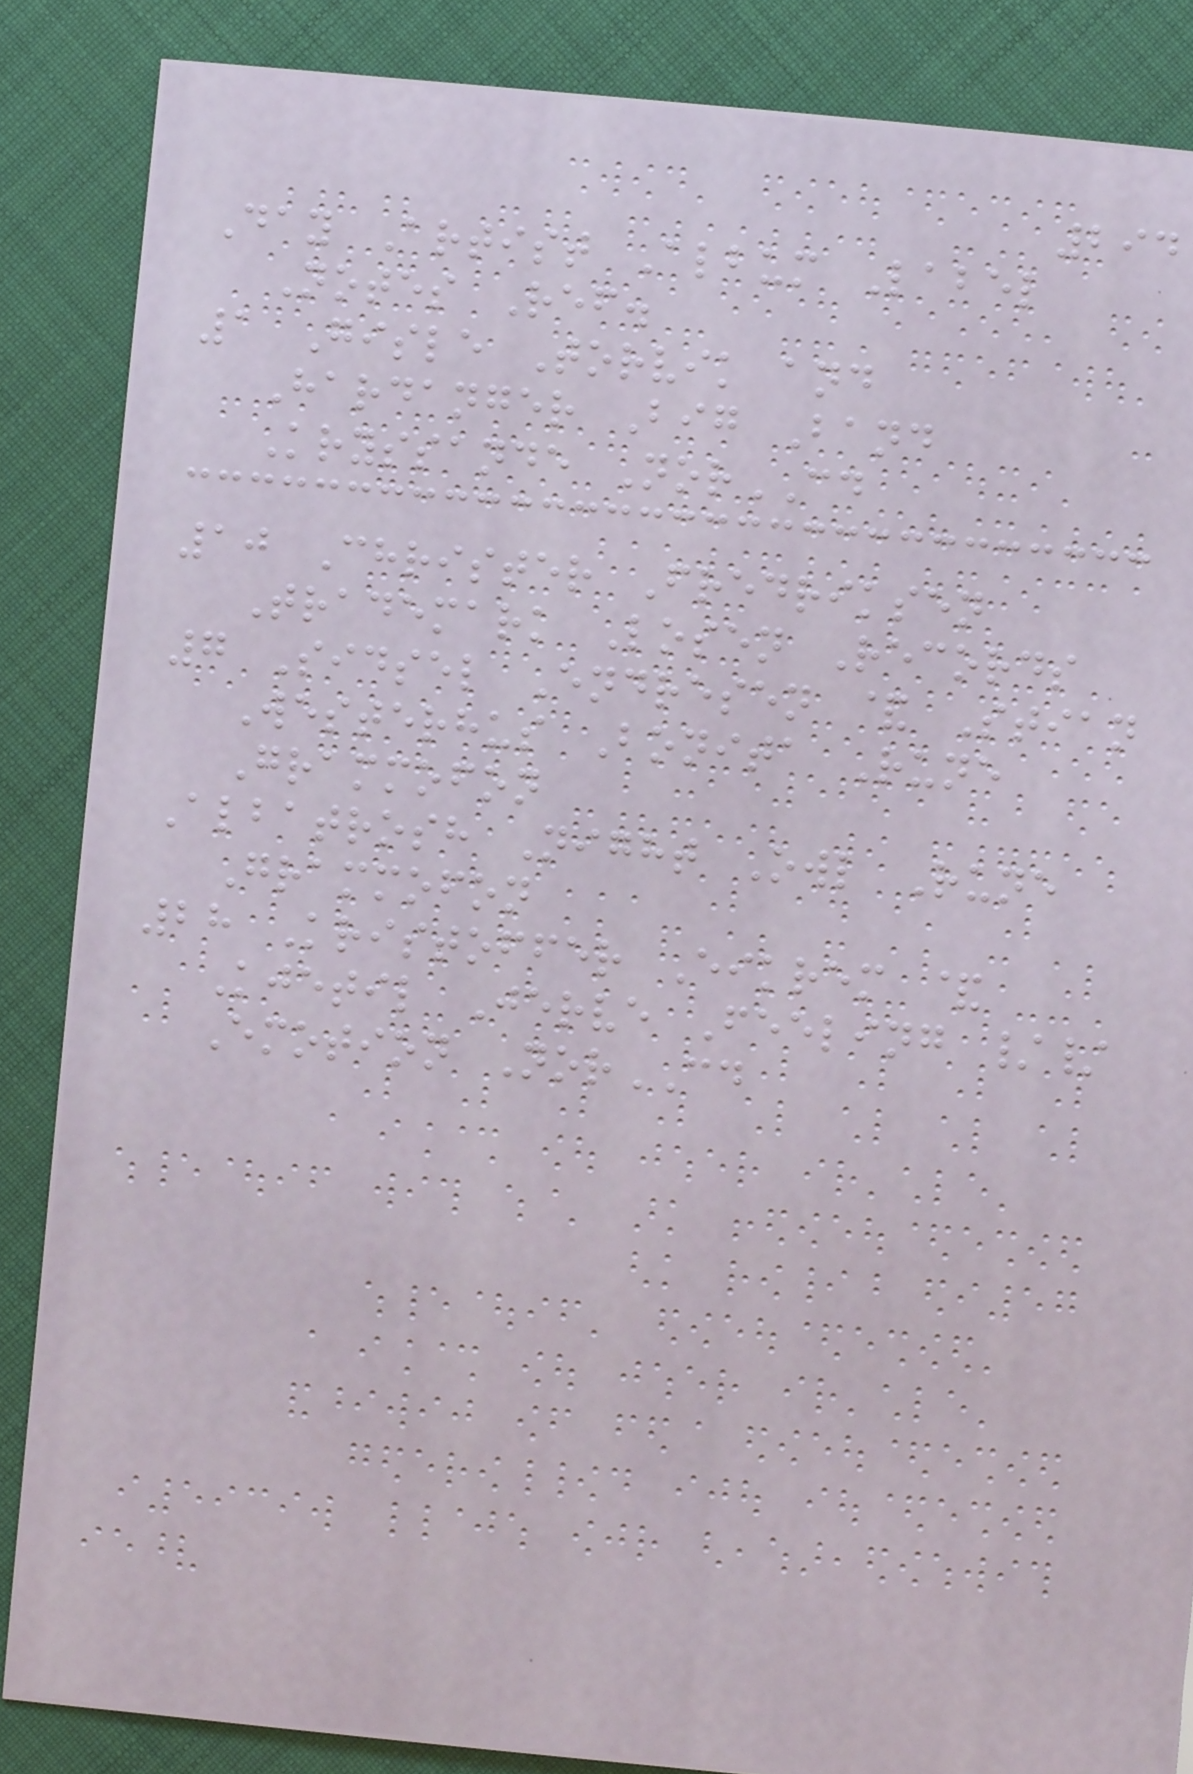294
Day Artist Album Label
Notes Ref.
1 Gisle Torvik and
Hardanger Big Band
Kryssande NorCD
10 Christer Fredriksen
Trademark Losen Records
7 Sidsel Endresen & Stian
Westerhus Bonita Rune
Grammofon
Albatrosh Night Owl Rune
Grammofon
28 Kristoffer Eikrem &
Kjetil Jerve Feeling //
Emotion NorCD
